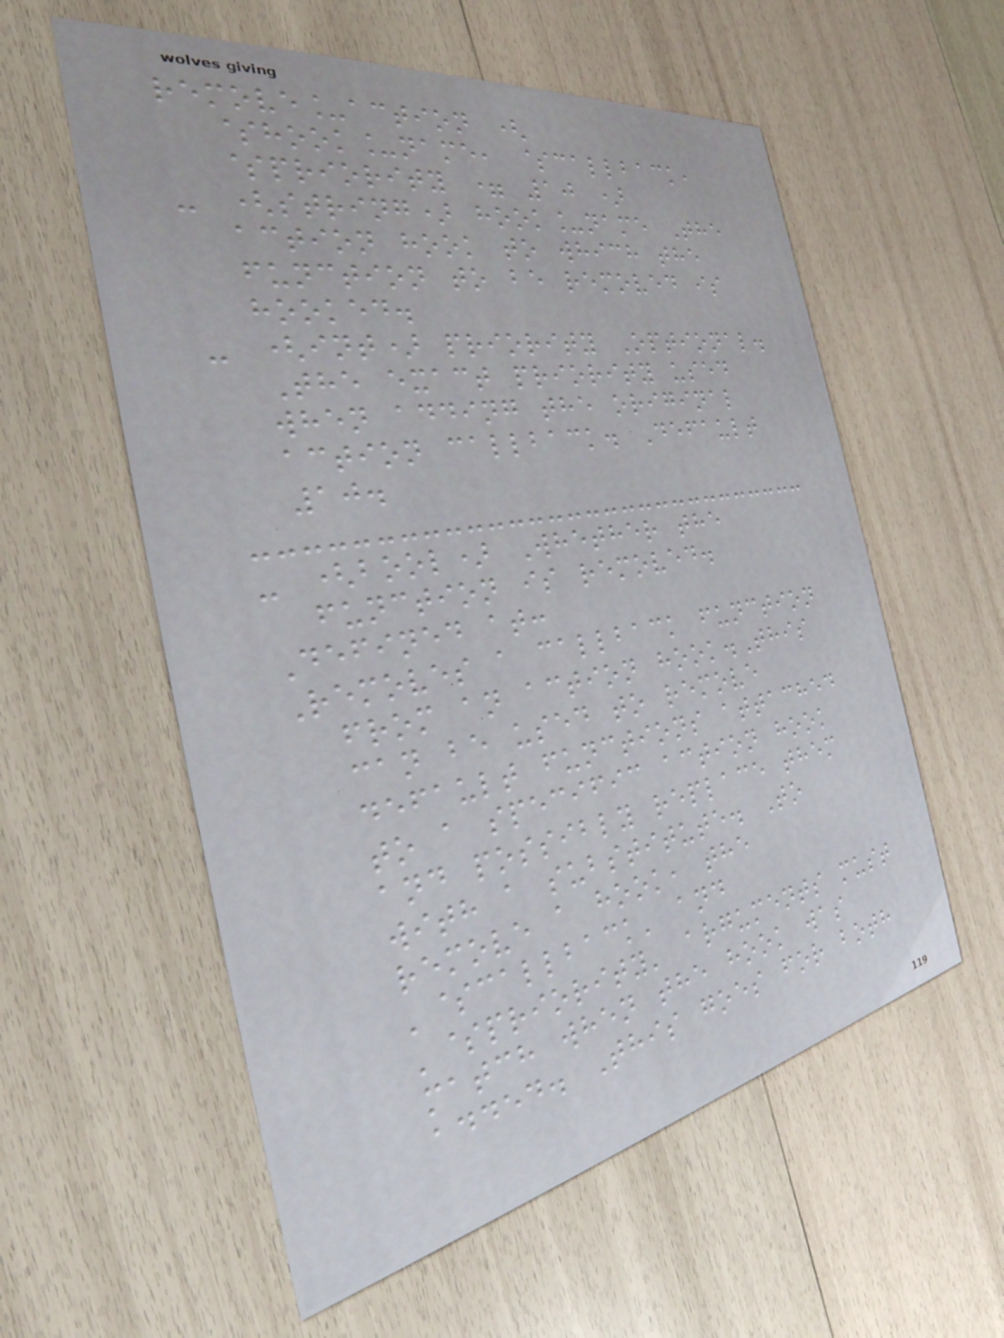remove_action (
$hook_name, $callback,
$priority = 10 )
- (string) hook_name The
action hook to which the
function to be removed is
hooked.
- (int) priority Optional.
The exact priority used
when adding the original
action callback. Default
10.
- (bool) Whether the
function is removed.
Defined at:
Removes a callback function
from an action hook.This
can be used to remove
default functions attached
to a specific action hook
and possibly replace them
with a substitute. To
remove a hook, the
'$callback' and
'$priority' arguments must
match when the hook was
added. This goes for both
